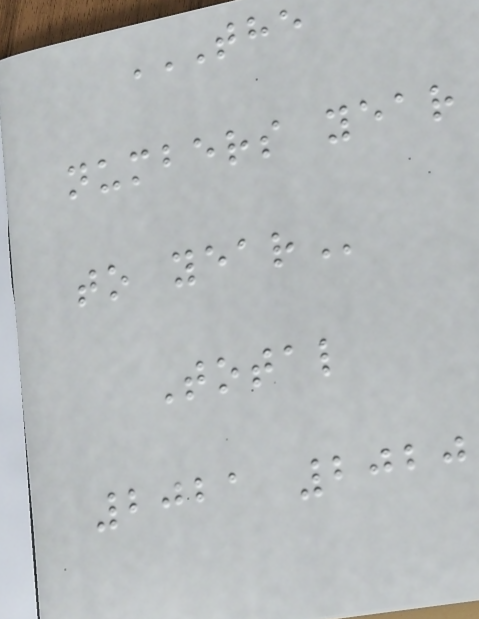THE
NUMBERS YEAR
TO YEAR
Total
2021 2020
